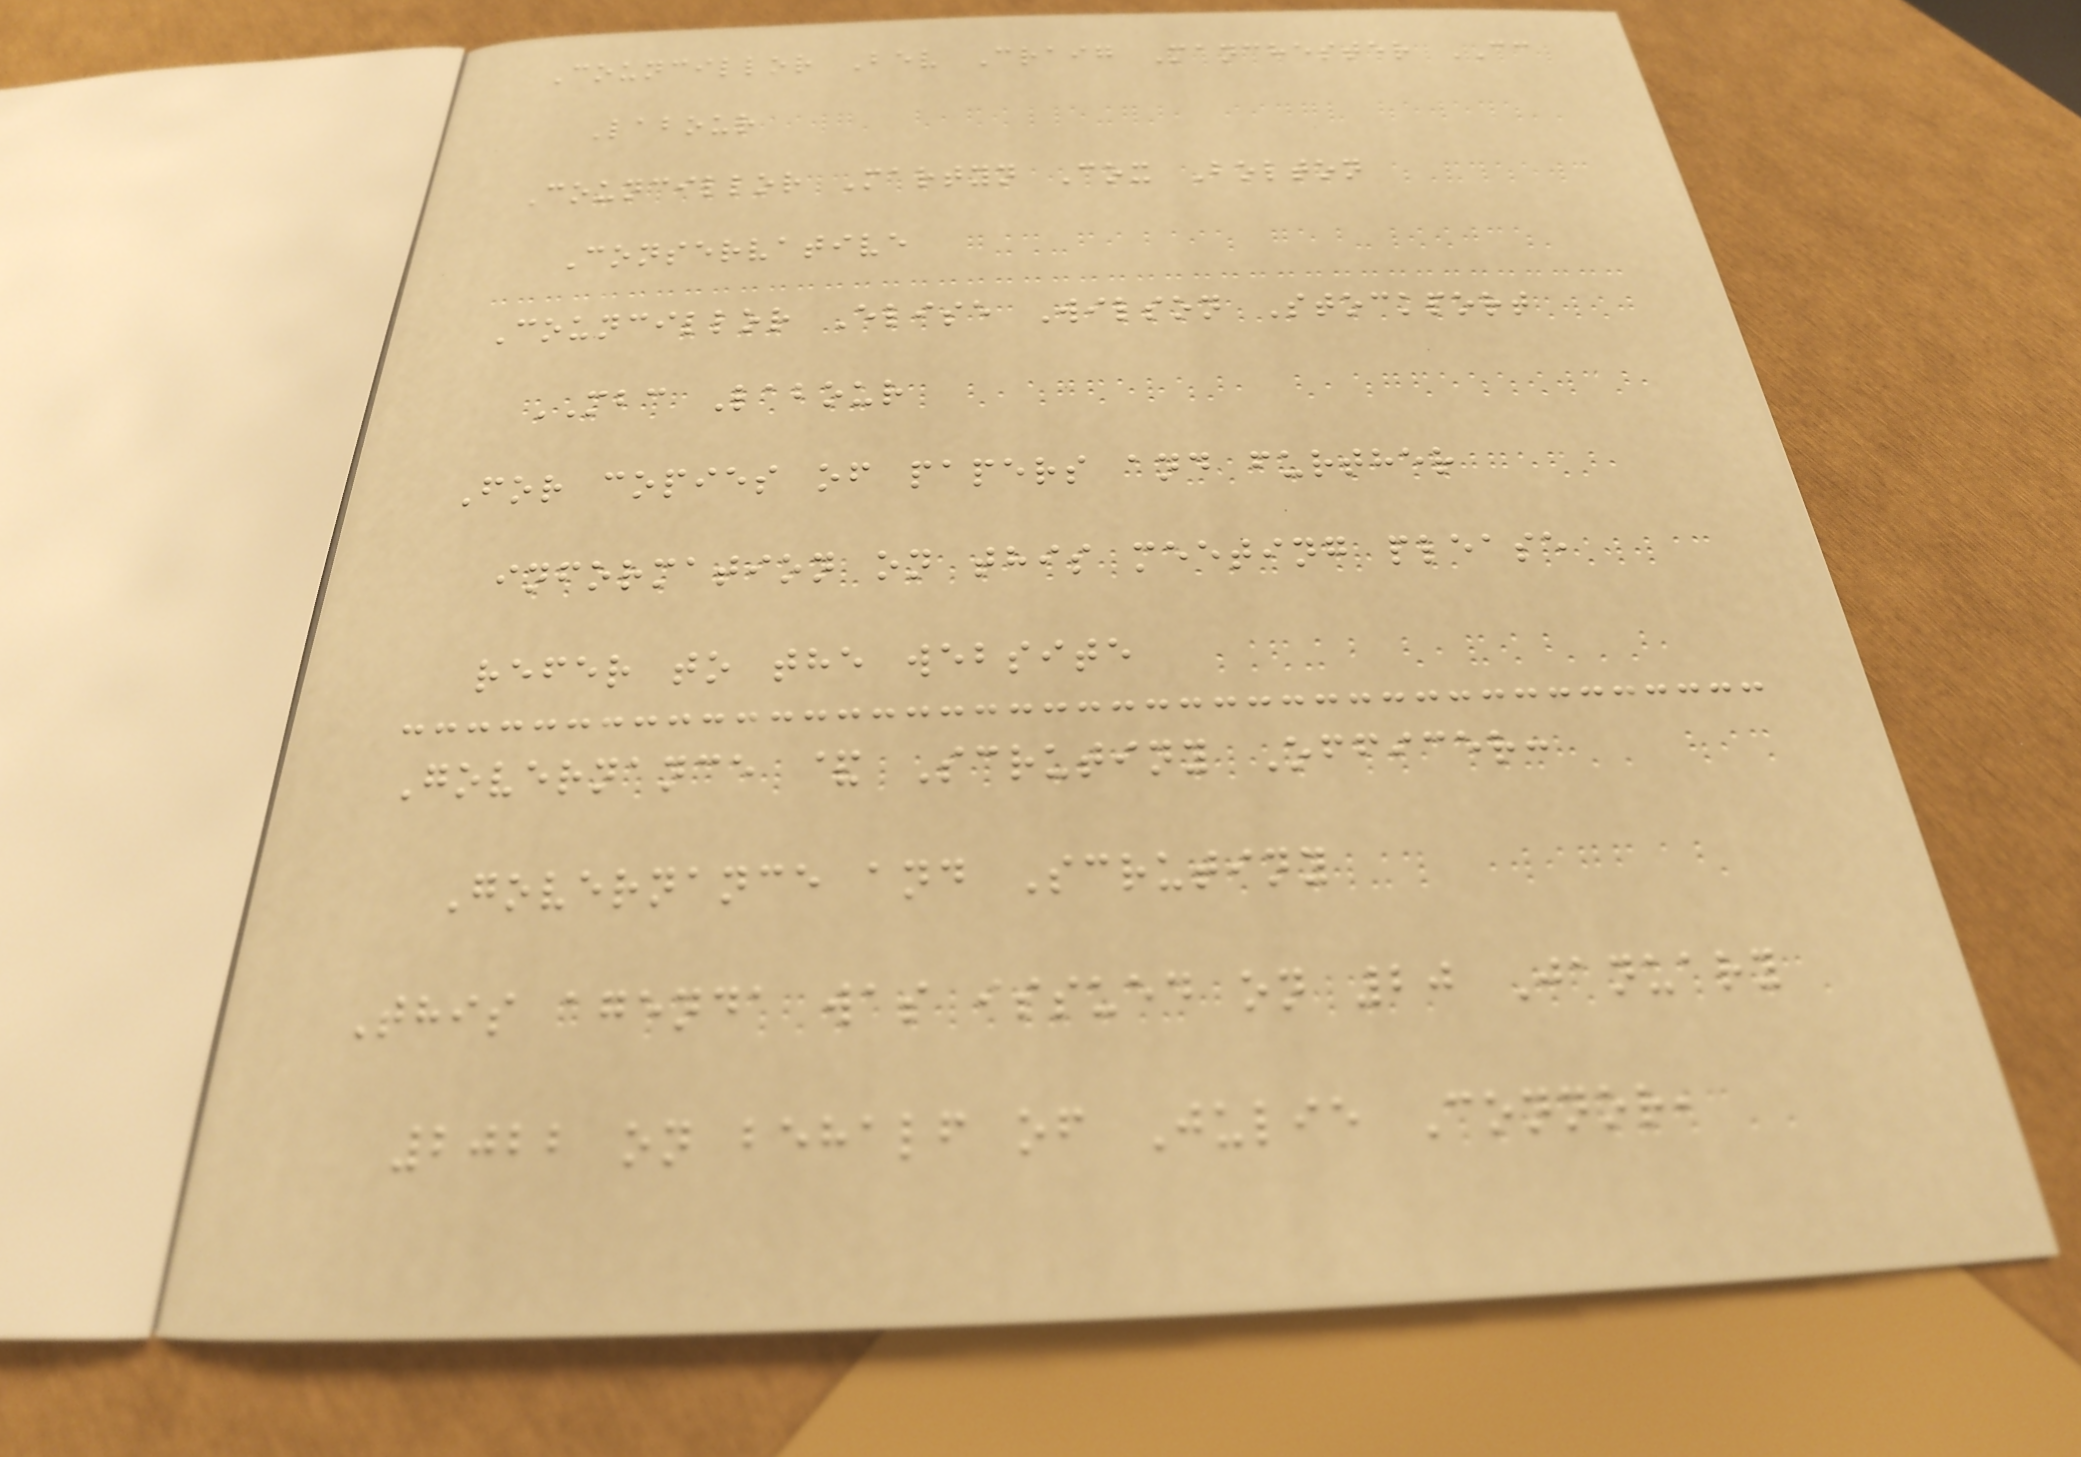Councillor Bev Craig Manchester CC
Labour
Councillor Martyn Cox Bolton
Conservative
Councillor Elise Wilson Stockport
MBC Labour
For copies of papers and further
information on this meeting please
refer to the website
Governance & Scrutiny Officer:
Governance and Scrutiny
This agenda was issued on 20 January
2022 on behalf of Julie Connor,
